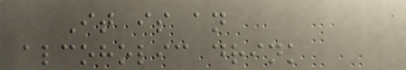It is an
alcoholic drink
